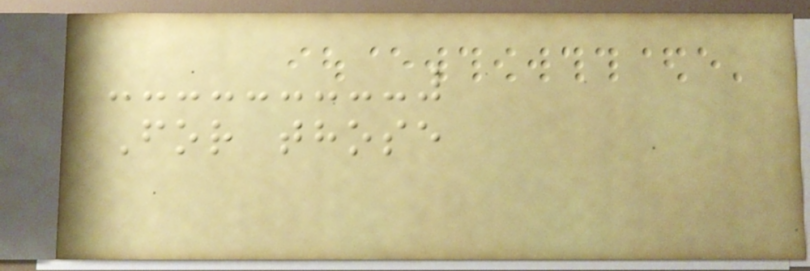For those
